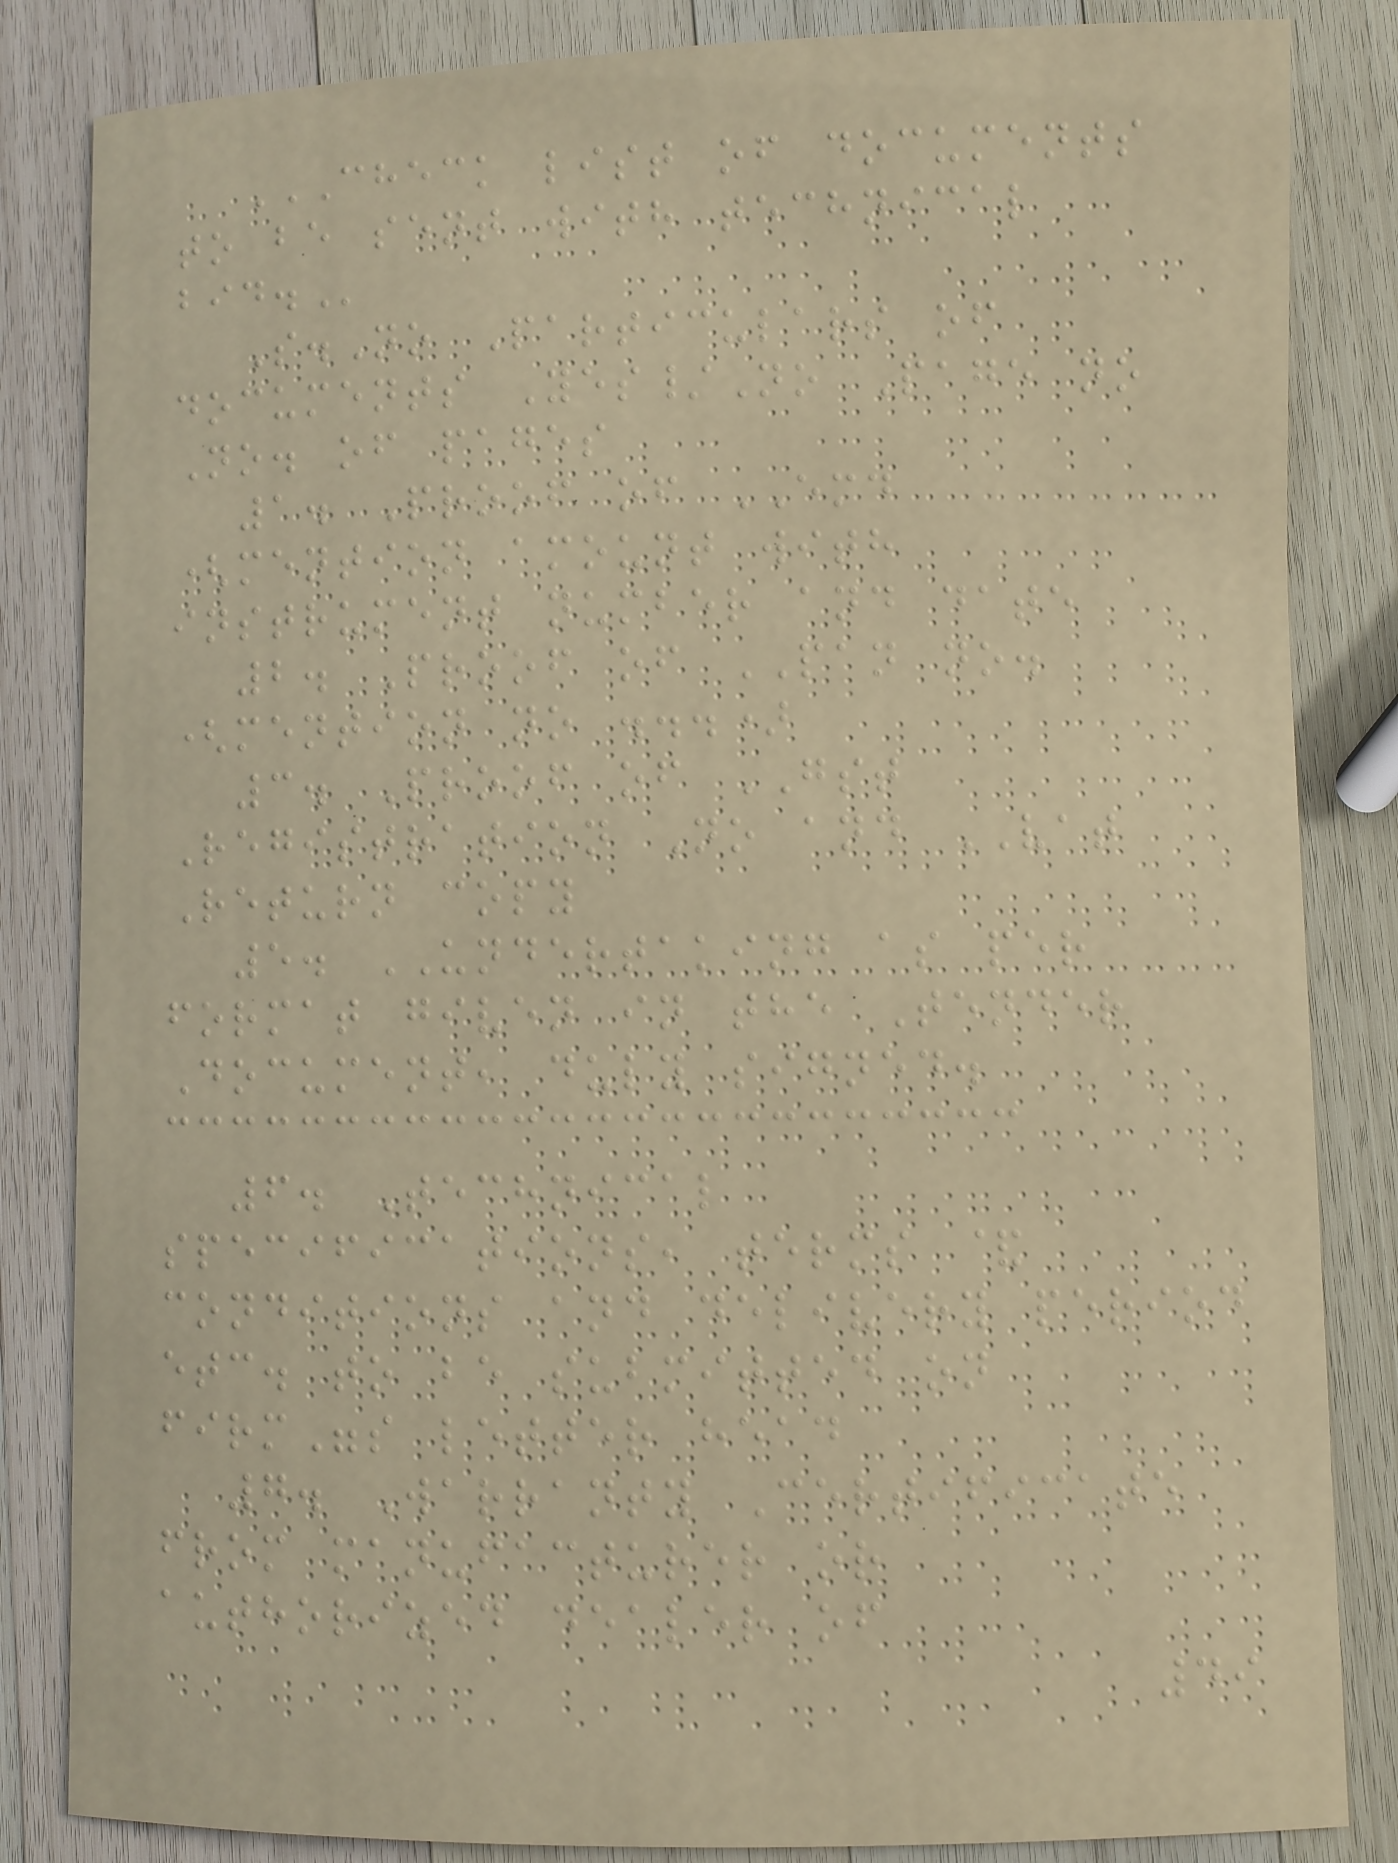CHECK LIST OF DOCUMENTS
TO BE SENT WITH TECHNICAL
BID.
S.No Particulars of
documents Yes/No Page no
No. of pages
1. Proof of EMD
(mention amount with
instrument number and date
2. Proof of PAN no.
(mention no ...)
3. Proof of GST
Registration No and VAT
Return copy
5. UNDERTAKING as per
format given in the Tender
Document, duly signed.
6. Technical
specifications, terms &
conditions and delivery period
etc. to be submitted on
firm"s letter head
7. Warranty Certificate
from manufacturer or
authorized dealer of
49
